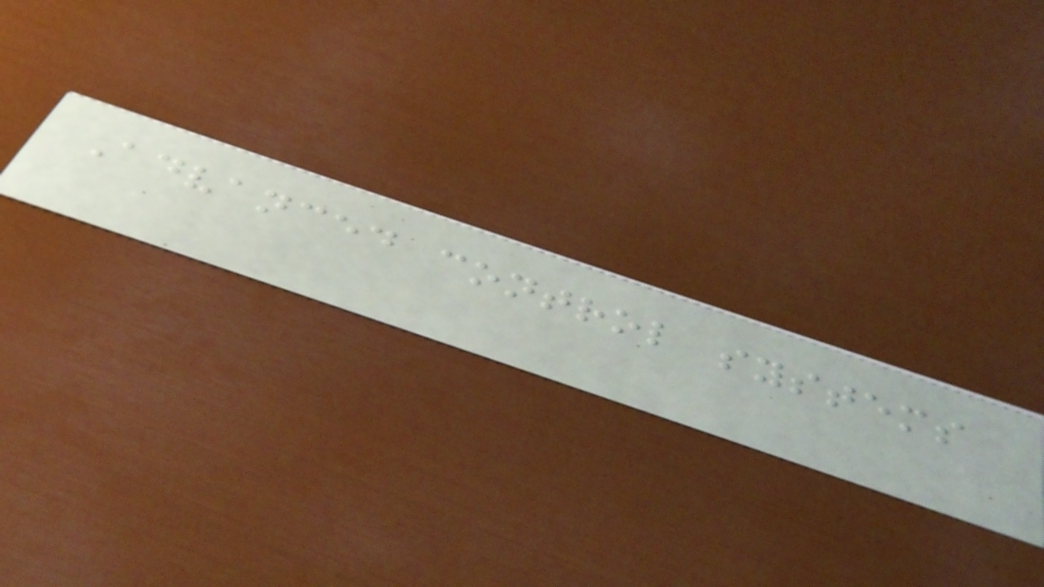Advanced control systems
